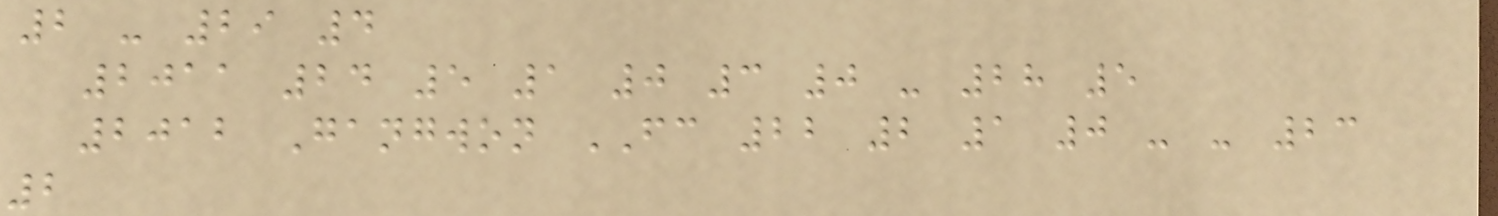2 - 29 4
2011 24 5 1 0 3 0 - 28 5
2012 Gangwon FC 22 2 1 0 - - 23
2
